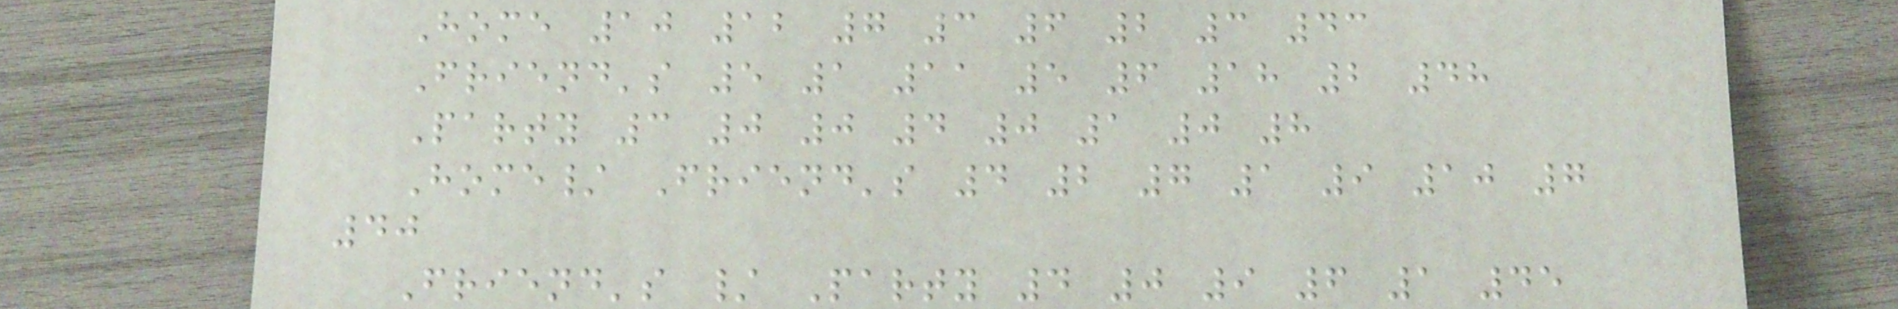Home 10 12 7 3 6 2 3 43
Friend's 5 1 11 5 6 18 2 48
Party 3 0 0 4 0 1 0 8
Home/ Friend's 4 2 7 1 9 10 7
40
Friend's / Party 4 0 9 6 1 45
